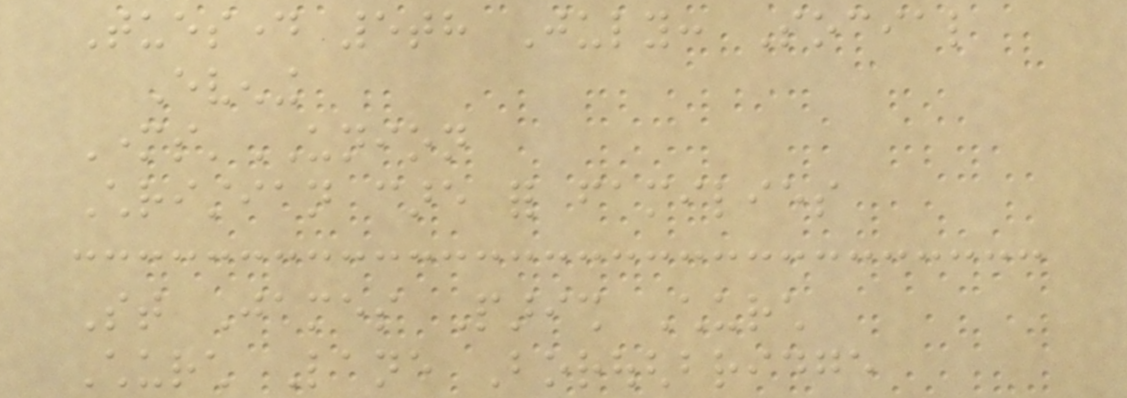Tuesday 5th July: Social
Evening
Mothers'UNION
Christian care for families
St James Parish Church
Church Lane Boroughbridge
